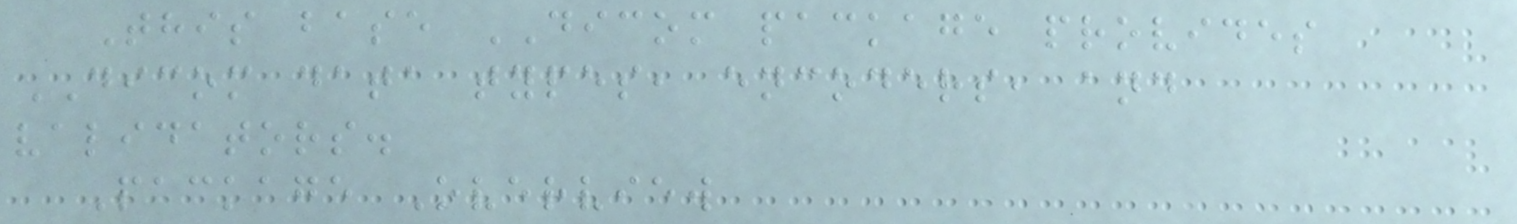This base DICOM package provides
DICOM data types, encoders, and
validators.
Package Overview
